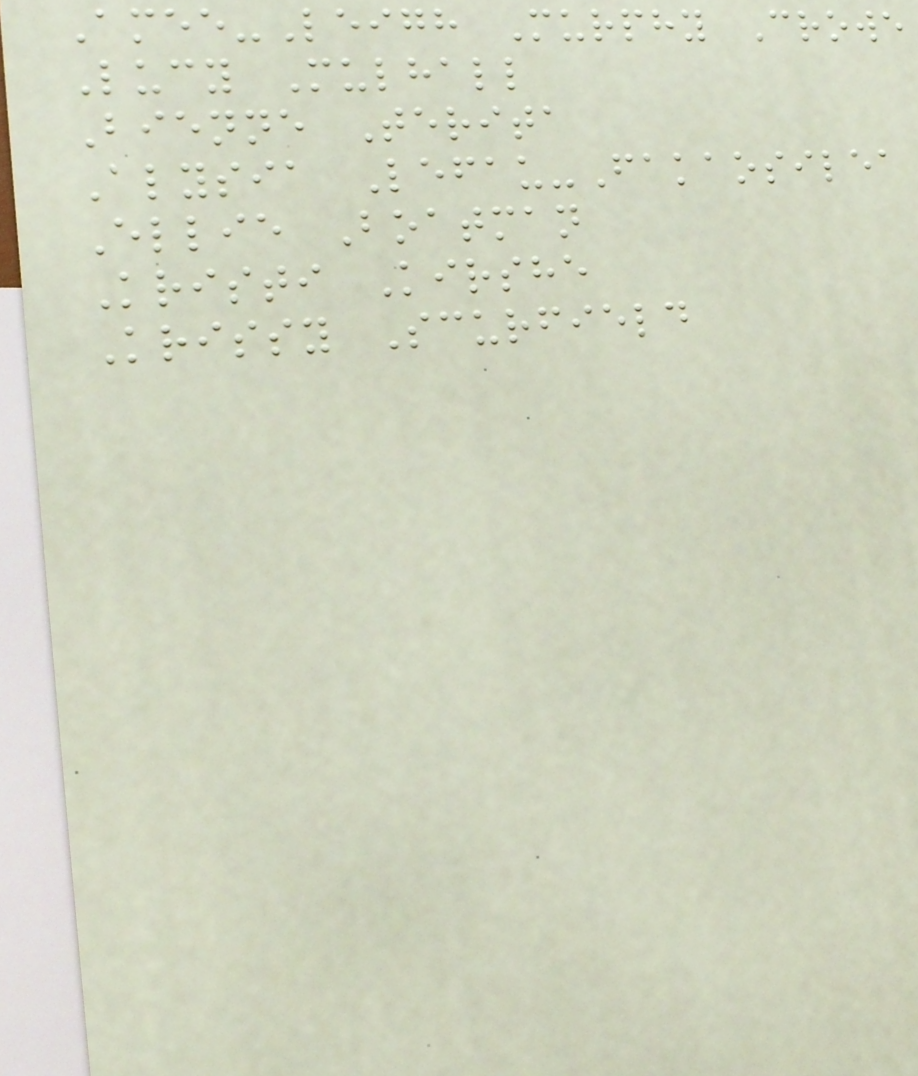Amee-Leigh Murphy Crowe
Lucy Mulhall
Bienne Terita
Alysia Lefau-Fakaosilea
Ellie Boatman
Kristi Kirshe
Krissy Scurfield
